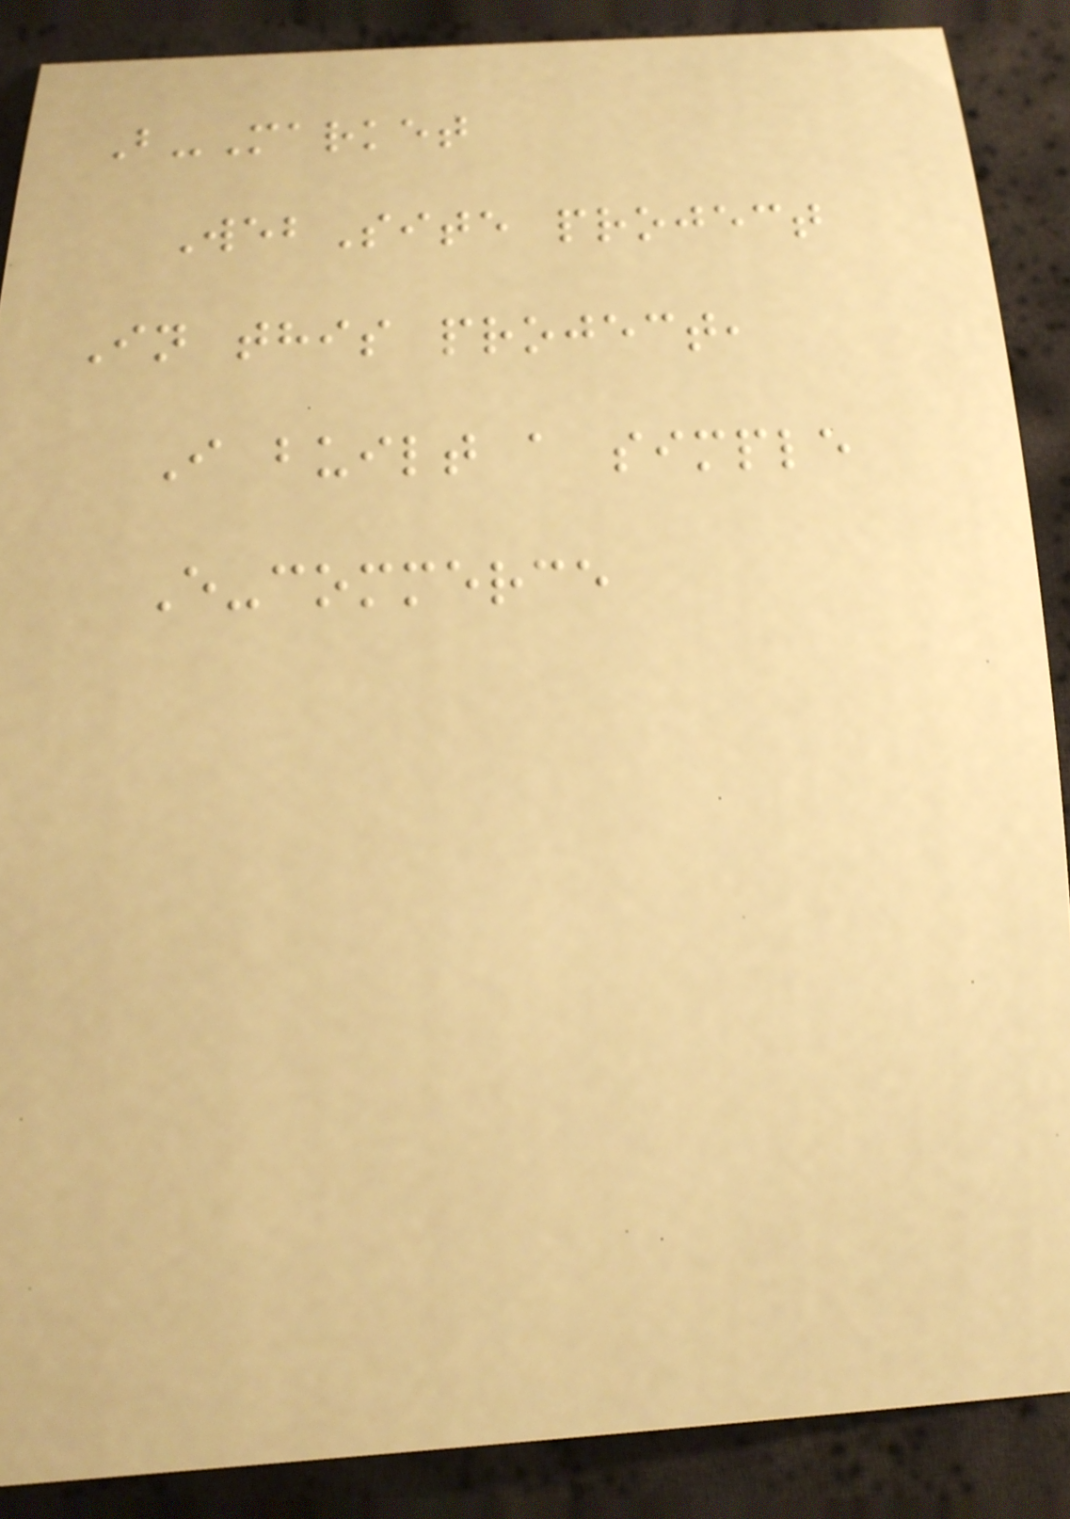B-Market
WebSite project
In this project,
I built a simple
E-commerce
